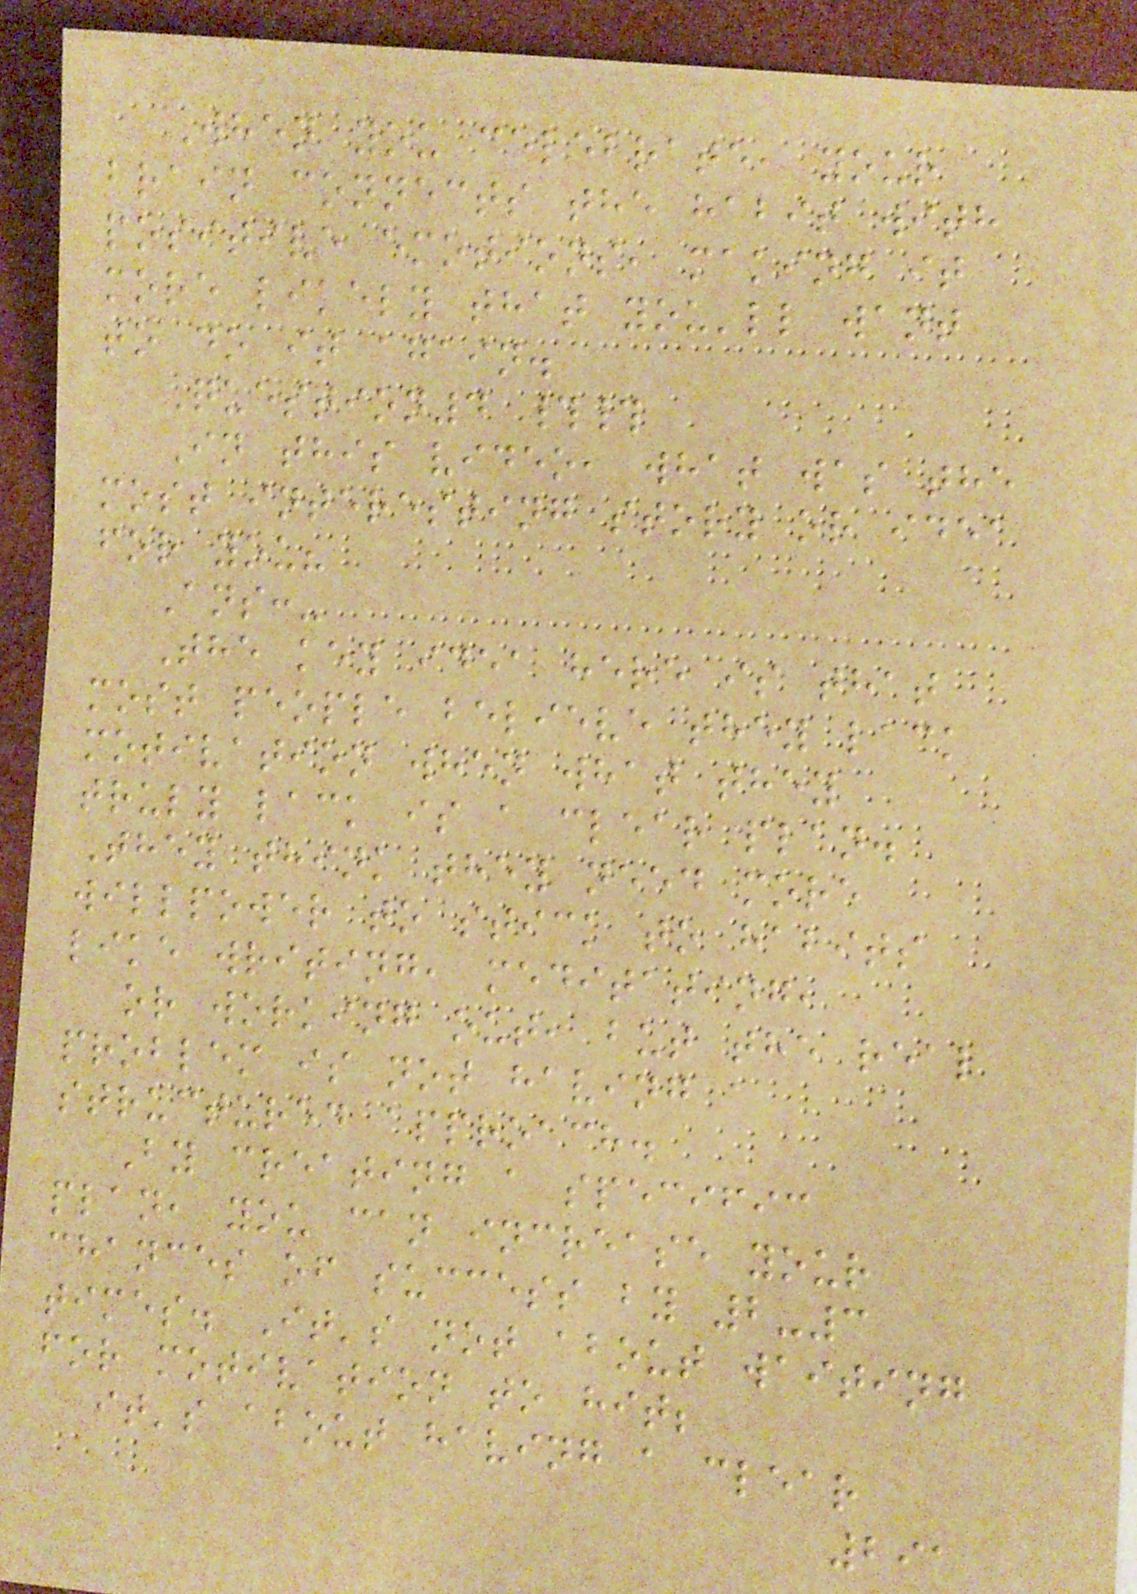When you celebrate, your
brain connects the habit with
positive emotions, making it
more likely that you'll want
to do it again.
Question4 ##
In this video, what was the
most interesting story or idea
for you?
Ans:-
The key idea here is that
most people believe they lack
motivation when what they
truly lack is a clear plan.
They think they need more
willpower to stick to habits
like writing, meditating,
or working out, but the real
problem is not having a
structured approach.
By creating a specific
plan, you can increase your
chances of success by 2-3
times. It's not about waiting
for motivation to hit;
it's about having a clear
291
